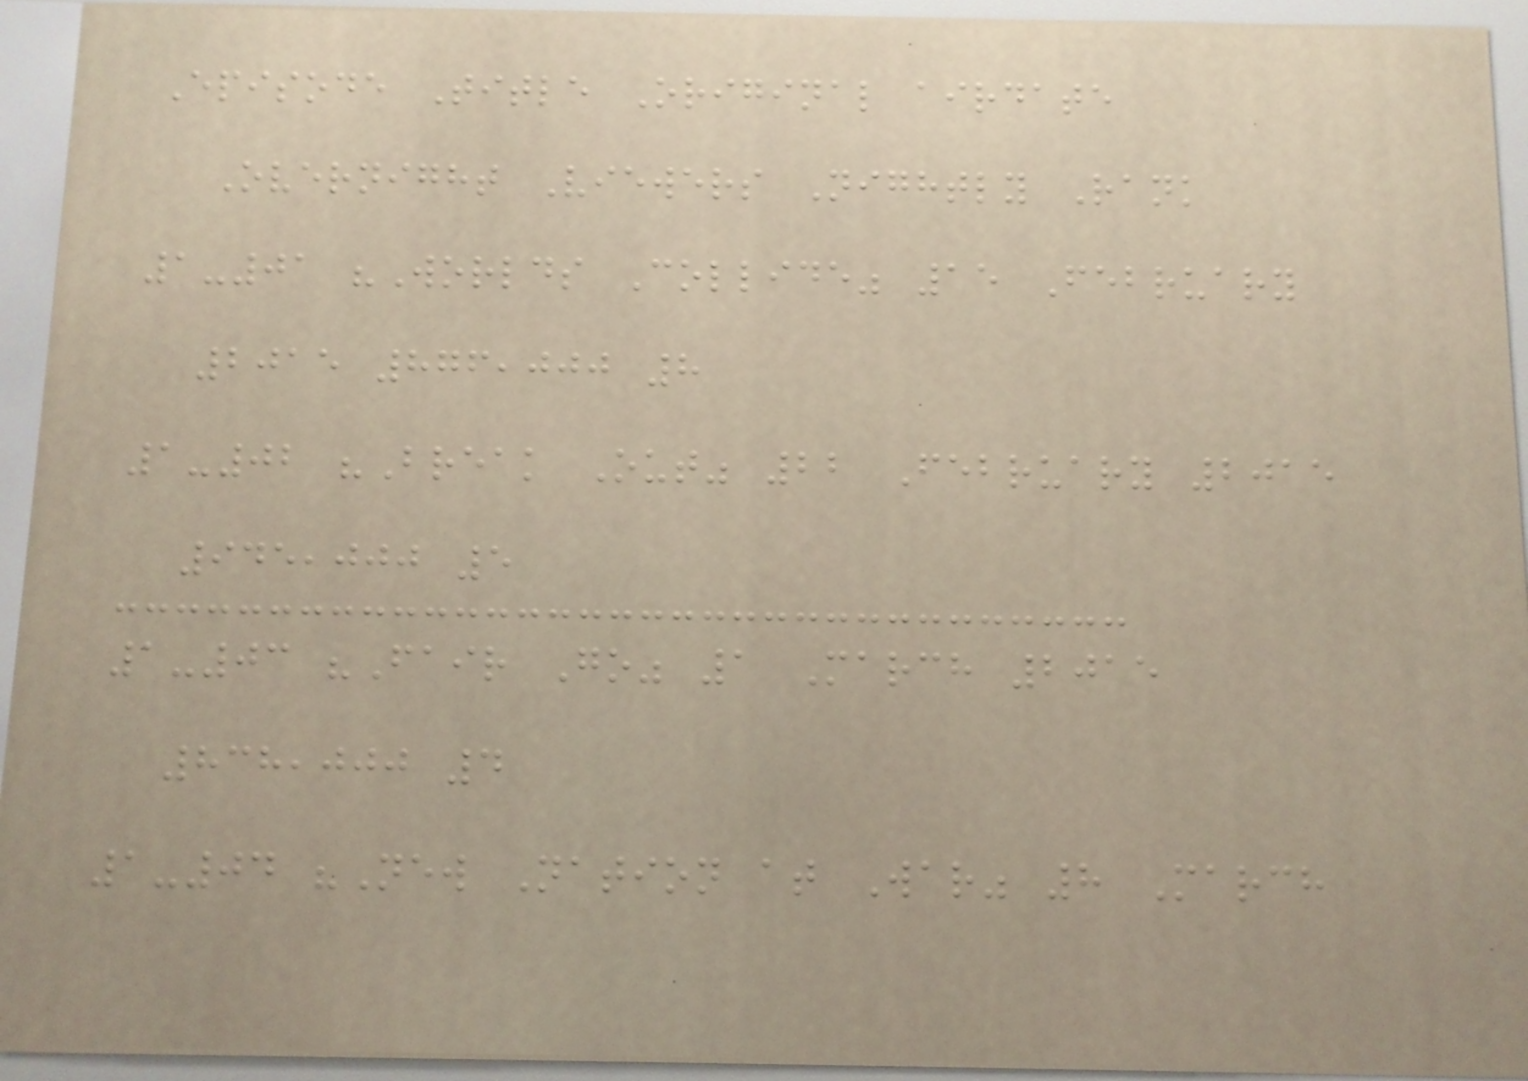Episode Title Original airdate
Overnight Viewers Nightly Rank
1-01 "Worlds Collide" 15 February
2015 876,000 8
1-02 "Break Out" 22 February 2015
945,000 5
1-03 "Fair Go" 1 March 2015
838,000 4
1-04 "New Nation at War" 8 March
